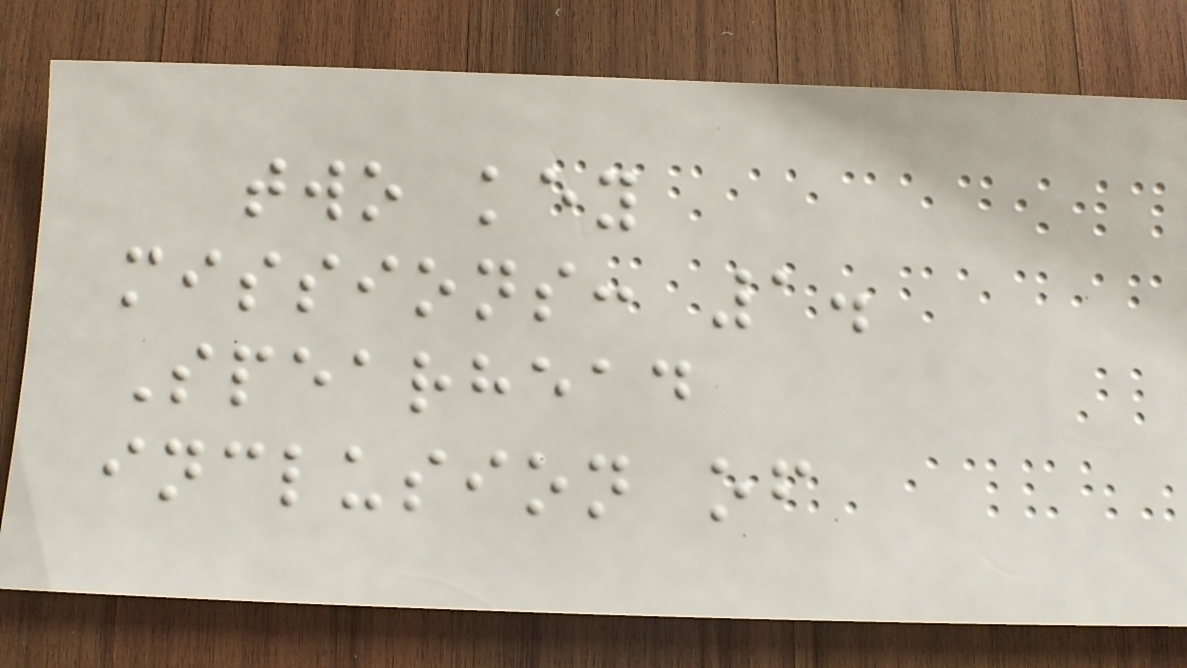two key
missions: 1.
Spearhead
inclusion of
